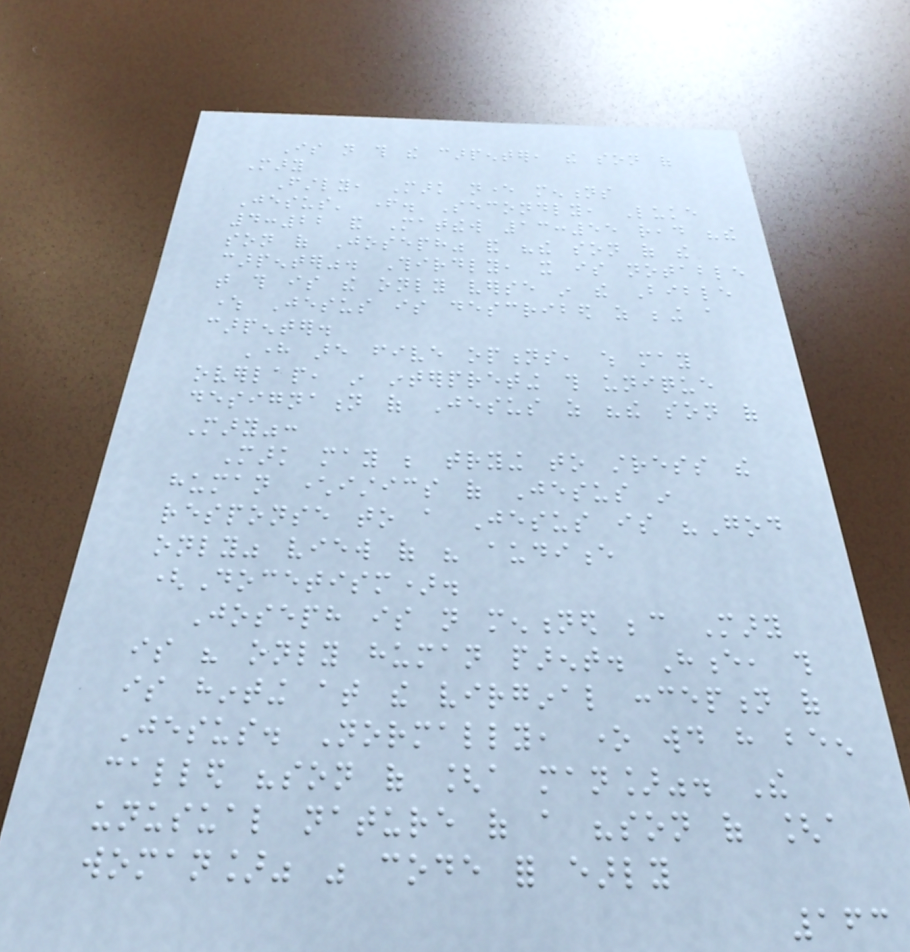Is not this the carpenter, the son of
Mary
Firstly, Mark never mentions
Jesus' father. Secondly, Luke
4:22 and Matthew 13:55 read "the
son of Joseph" and "the son of the
carpenter". Thirdly, it is notable
that this is the only verse in the Bible
where Jesus is described as being a
carpenter.
Here are five options, which may
overlap, in interpreting this unique
designation of Jesus as "the son of
Mary":
Mark may be trying to stress the
human characteristics of Jesus in
response to a Jesus is "God
only" view of his audience
(Docetism).
Joseph is not mentioned because Mary
is his only human parent. Hence, this
is hinting at the virginal conception of
Jesus. Normally, one would have been
called "son of [a man]". The
unusual nature of a "son of [a
woman]" was code for early
163
